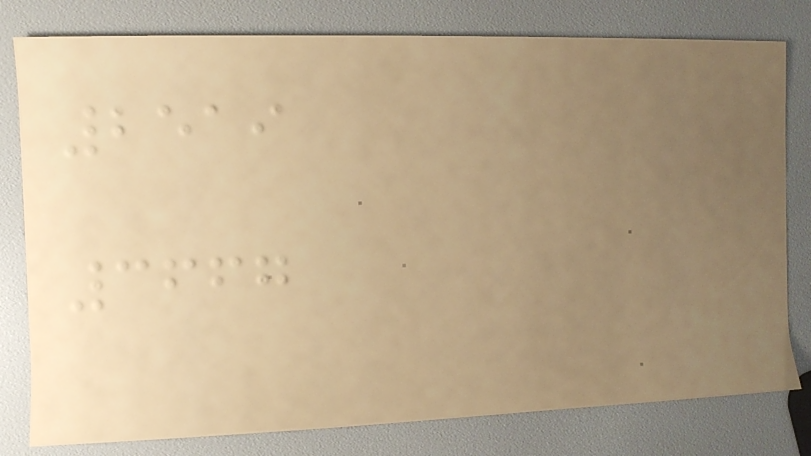2519
3667
